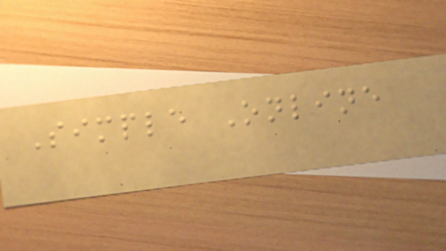Simple Online
